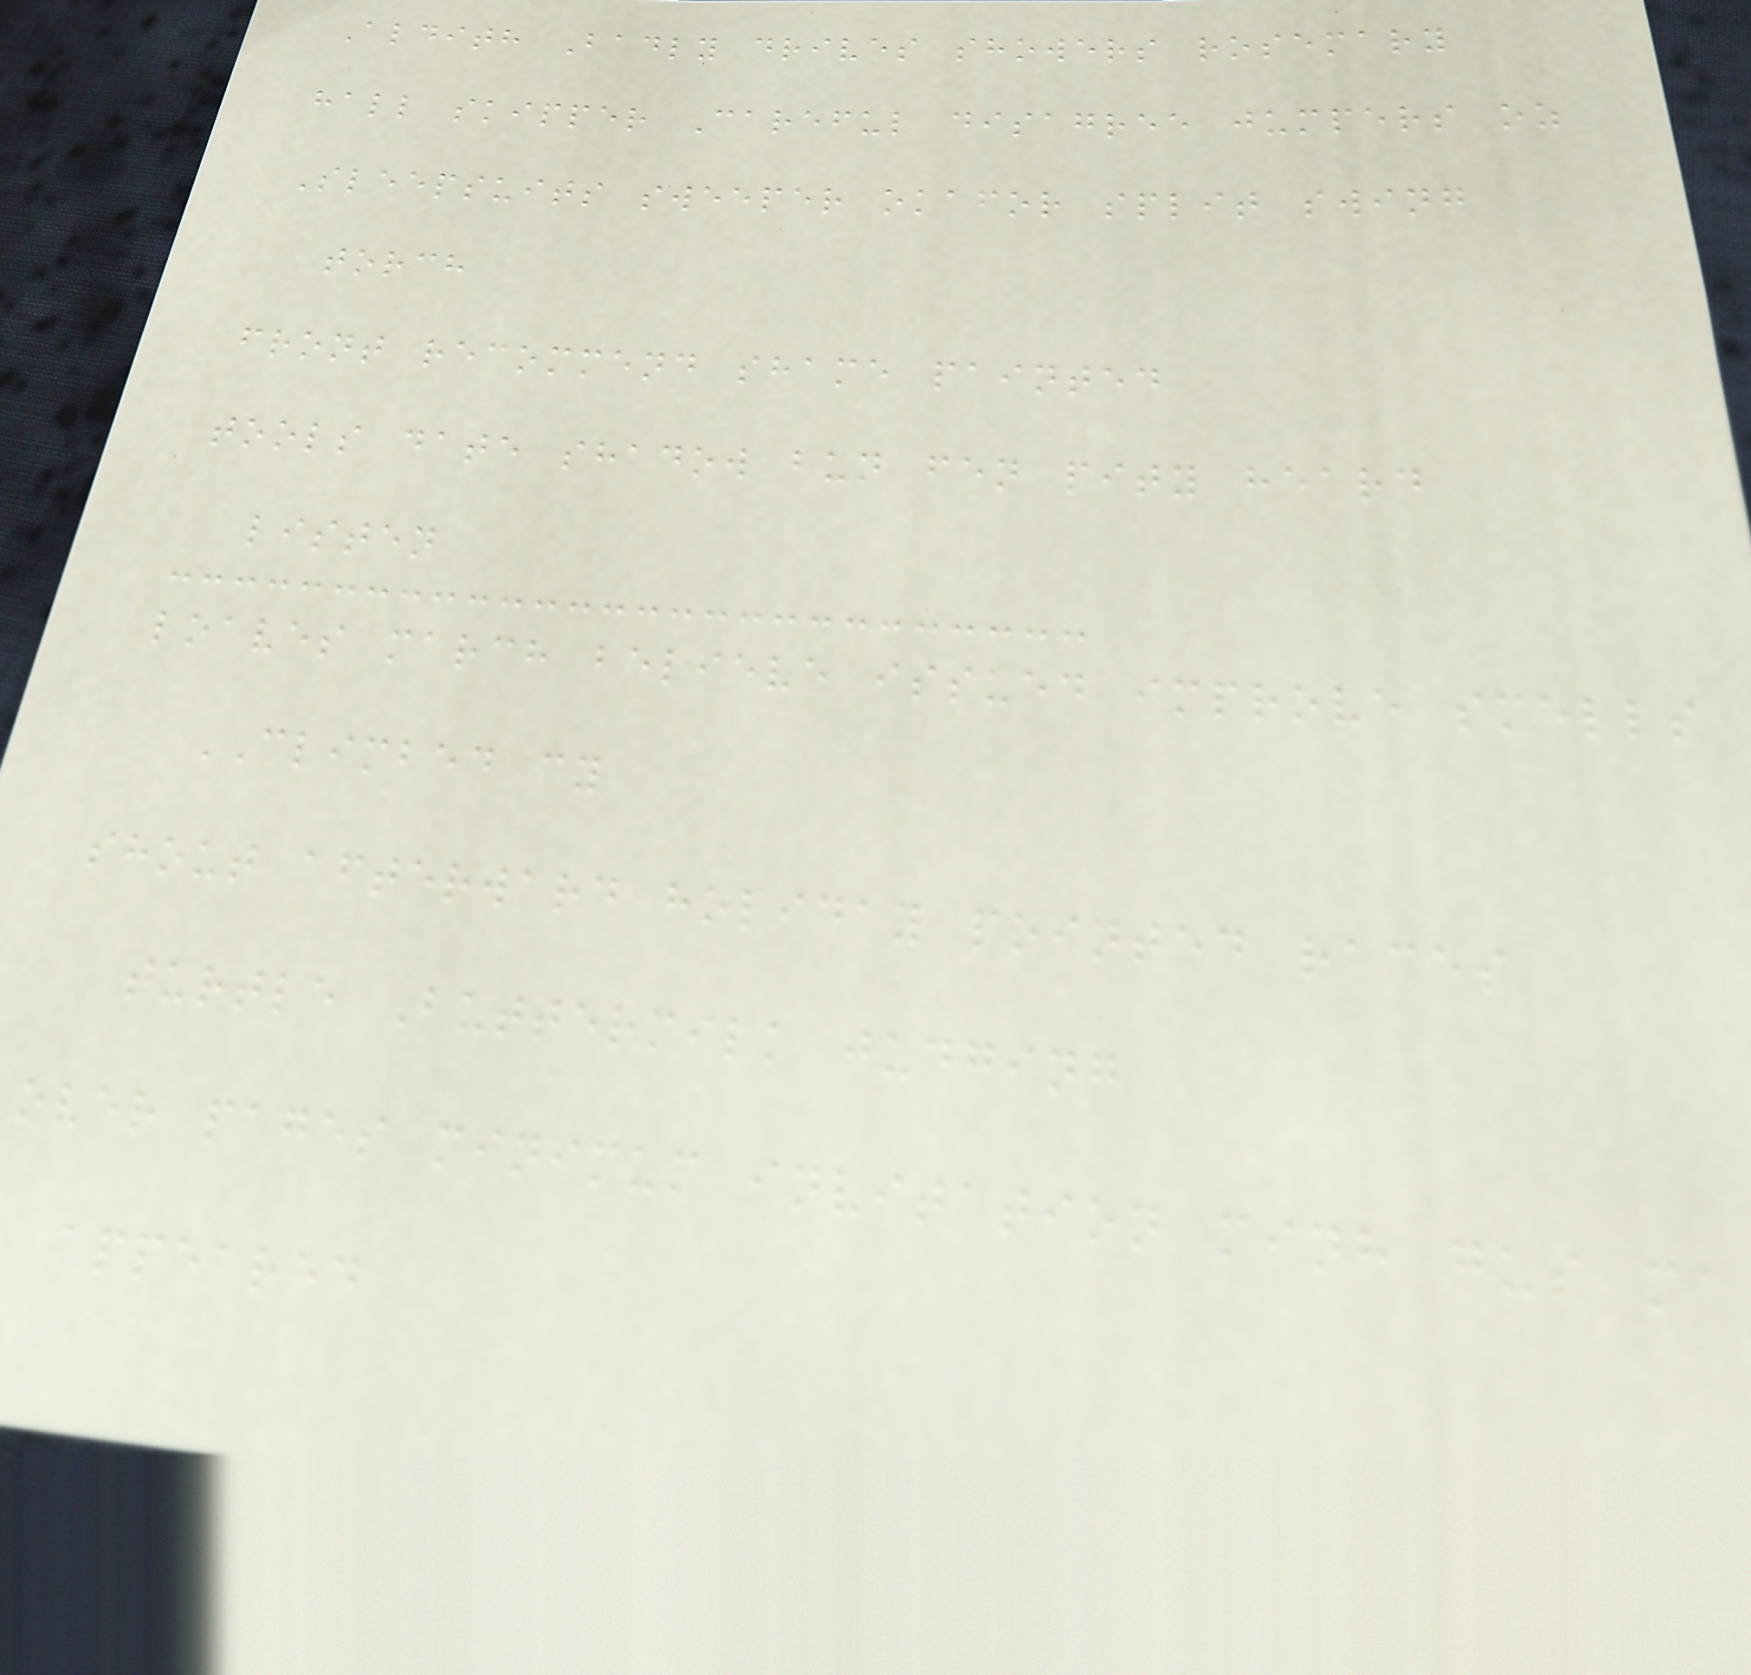Aldith Badly drives showers rosemary
hall skipper Careful disagree jumpers oz
Sleepsuits sweeper okafor split swing
torch
front recommend shame painted
tools date shadow bun fen pity heard
listen
loaves march believe issued improve smells
CLIMBED cy
shout afterward holiday pointed races
turtle Buttermilk judging
over pages minimum invitation minh gus ma
appeared
